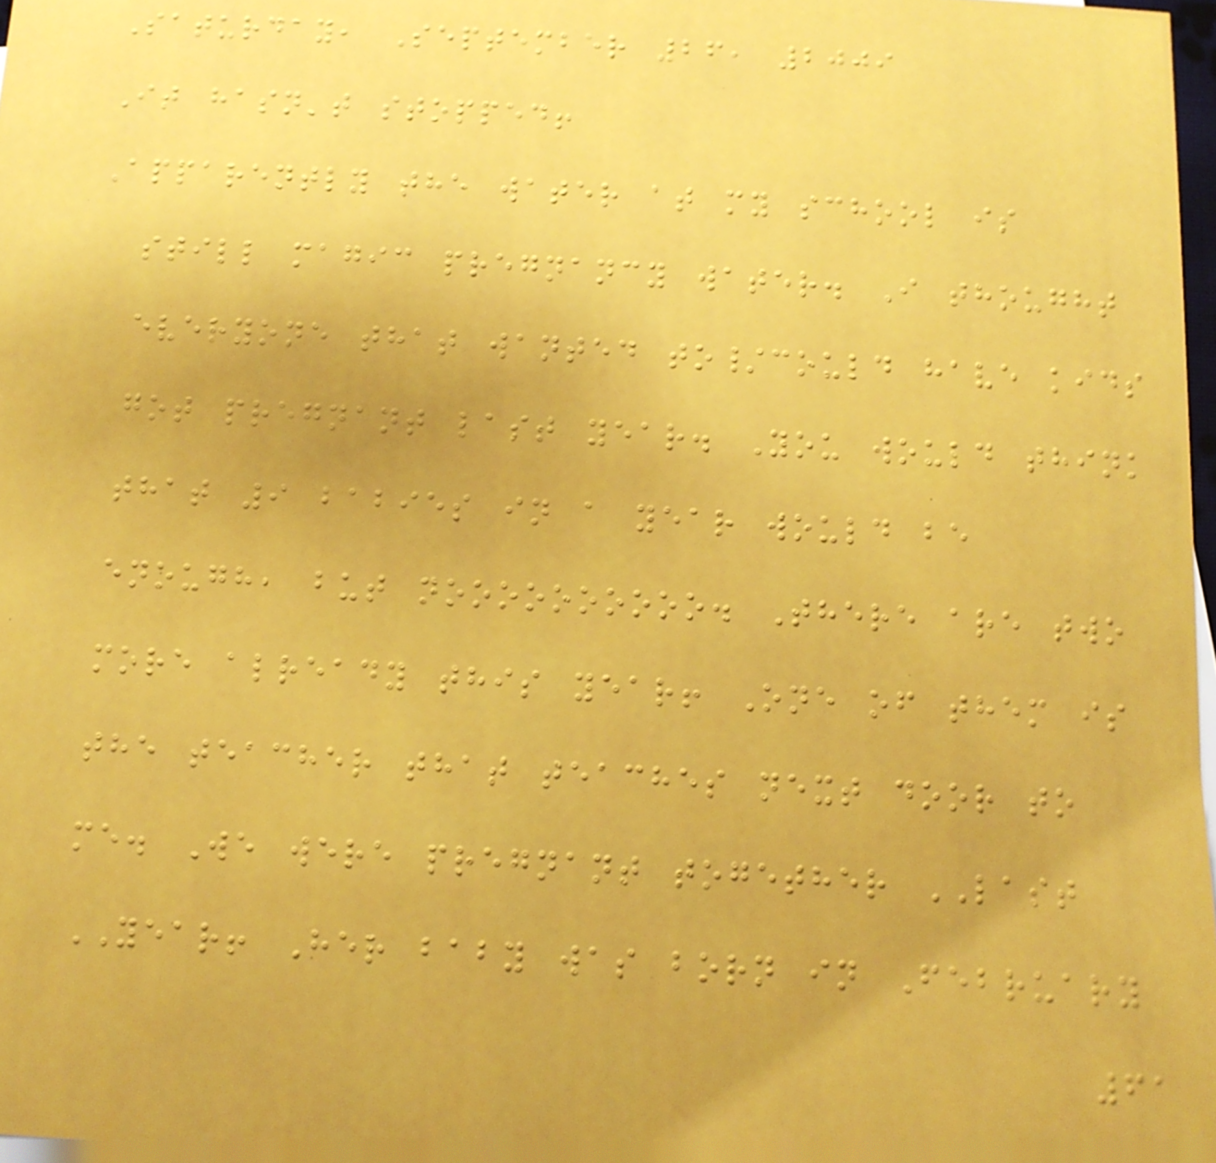Saturday, September 26, 2009
It hasn't stopped!
Apparently the water at my school is
still magic pregnancy water. I thought
everyone that wanted to/could have kids
got pregnant last year. You would think
that 9 babies in a year would be
enough, but noooooooooo. There are two
more already this year! One of them is
the teacher that teaches next door to
me. We were pregnant together LAST
YEAR! Her baby was born in February
61
